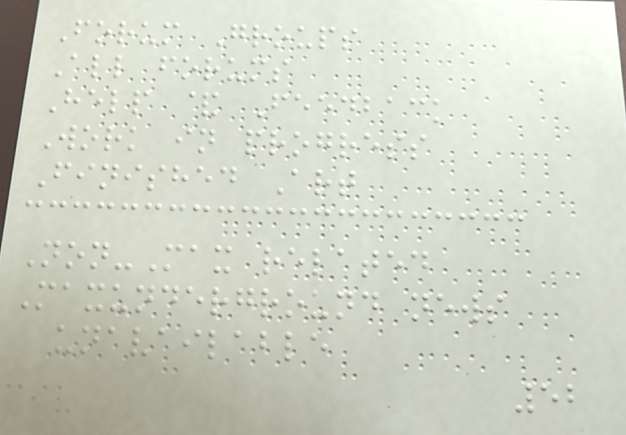Forum Groups
All forums
Help & Feedback
Work in progress
Finished Art
Non-Max related
Maxunderground news
unavailable
52
